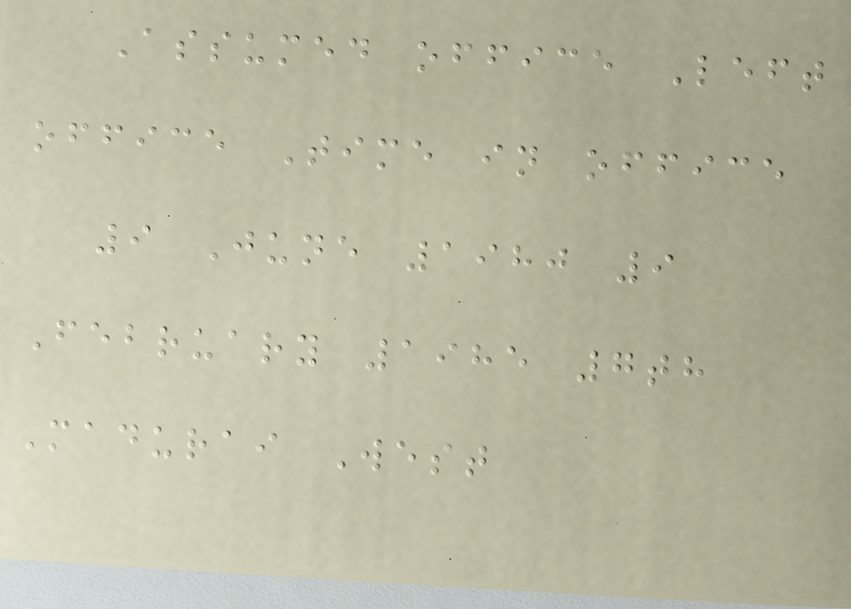Assumed office Left
office Time in office
9 June 1980 9
February 1985 7th
Madurai West
